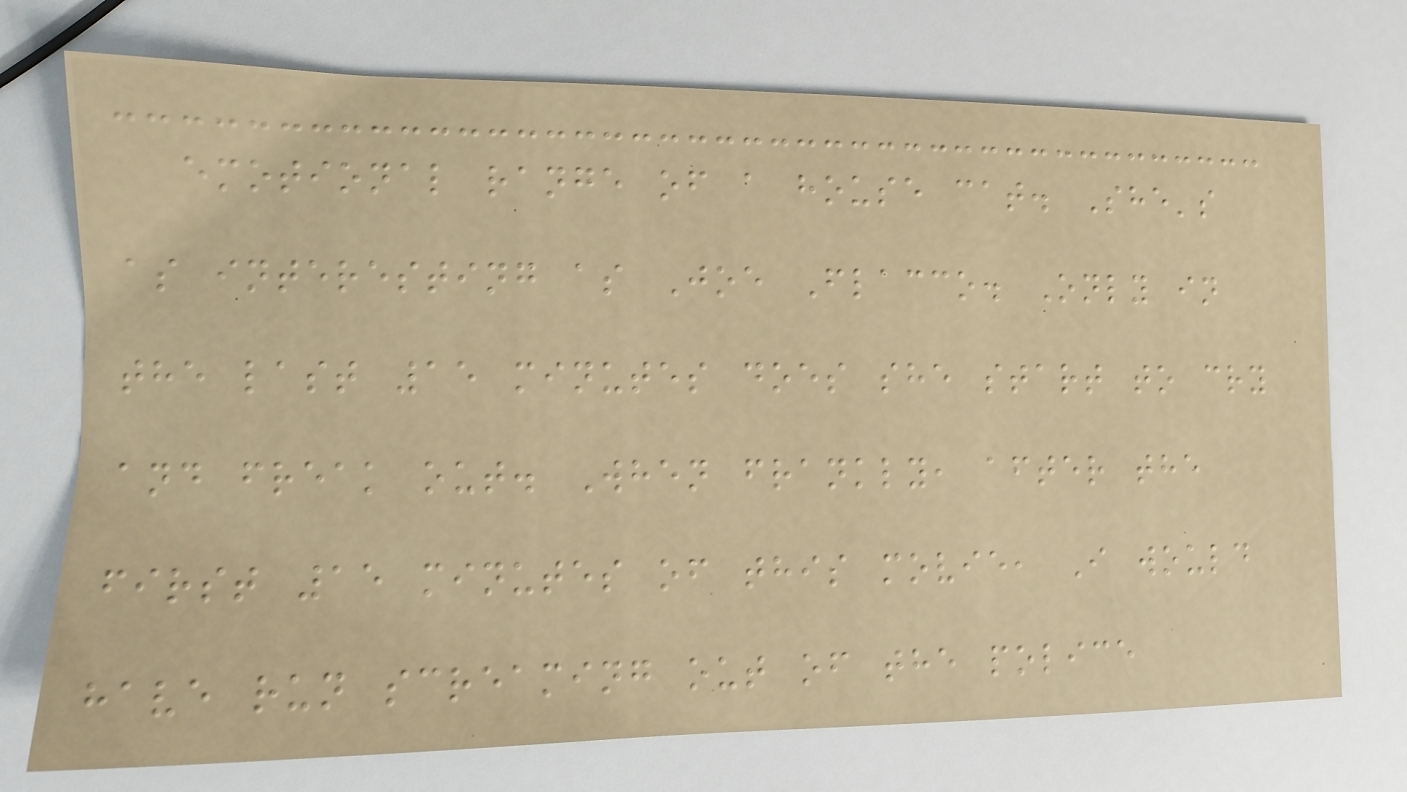emotional range of a house cat. She's
as interesting as Joe Flacco. Only in
the last 15 minutes does she start to cry
and freak out. When frankly, after the
first 15 minutes of this movie, I would
have run screaming out of the police
